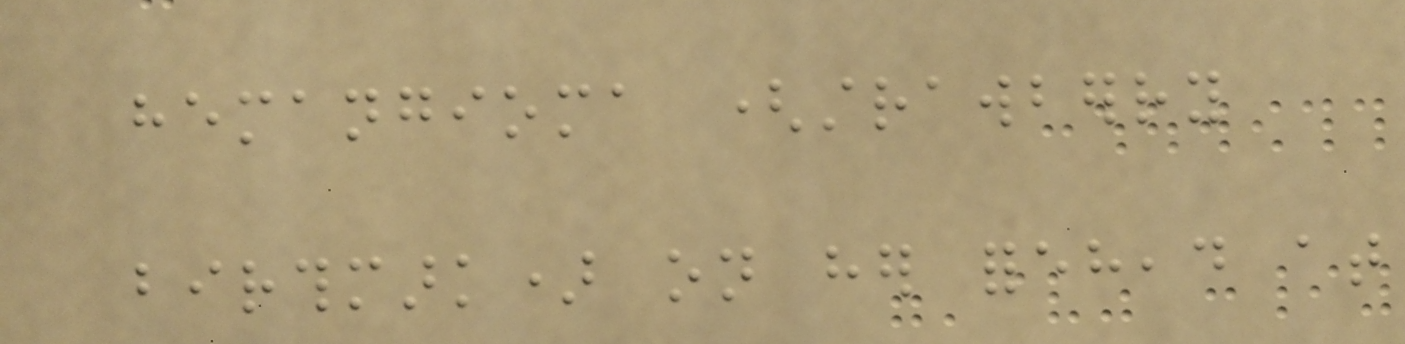hemangioma (strawberry
birthmark) on her forehead at
